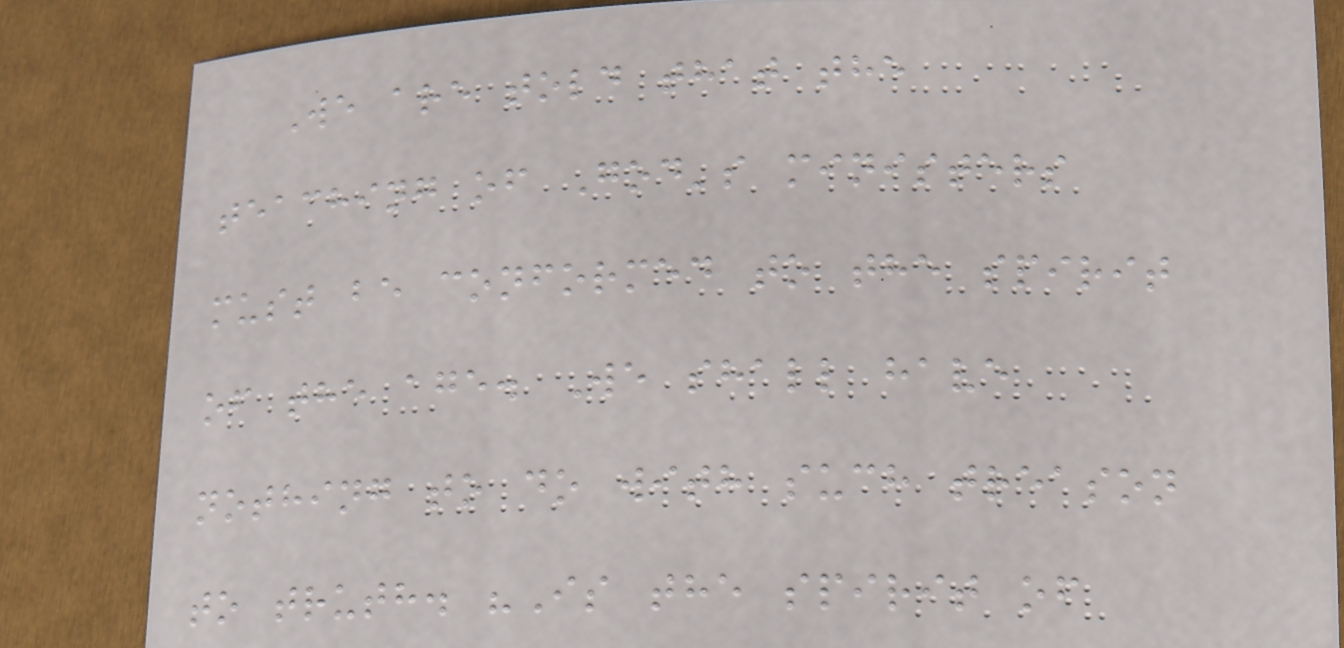We are told that the
teaching of God's ministers
must be conformed to the spirit
of the age. We shall have
nothing to do with such treason
to truth. "Is the spirit of
